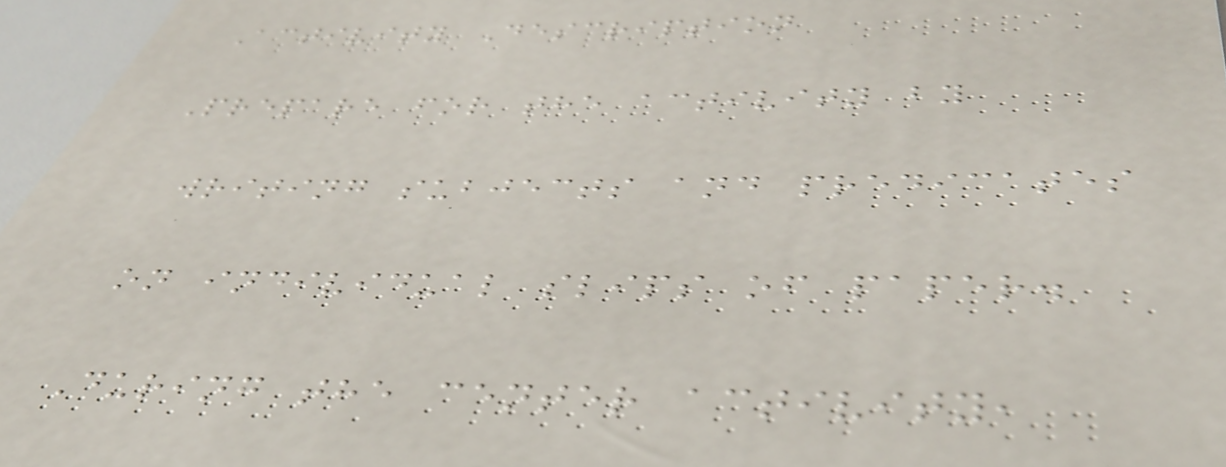Activity Description
Prepare for the activity by
writing subjects and predicates
on individual slips of paper.
During the center activity,
